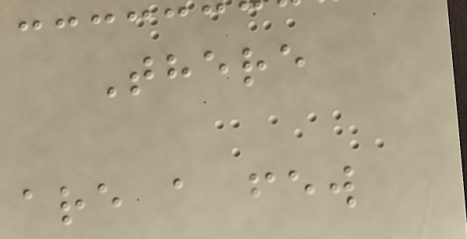There
are a few
